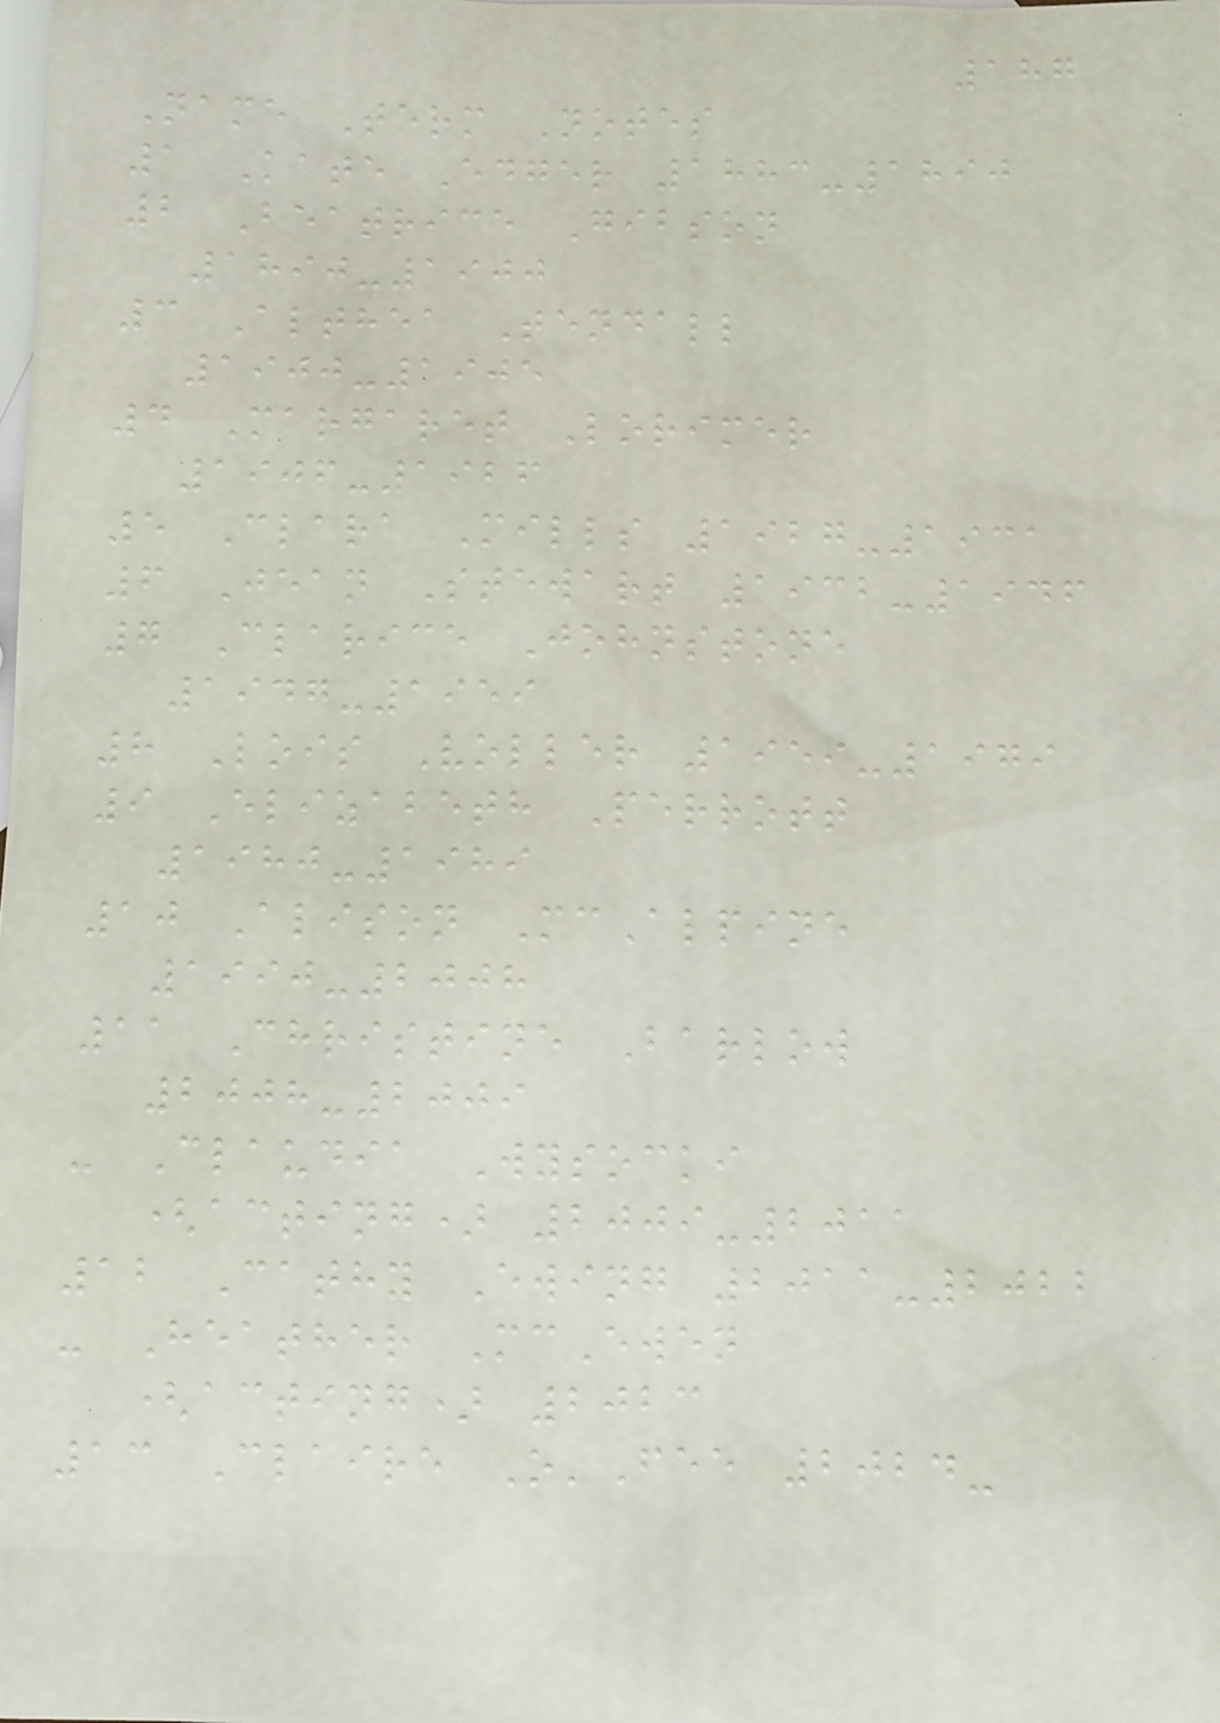187
Name Term Notes
1 Kate Edger 1883-1890
2 Beatrice Gibson
1890-1900
3 Althea Tendall
1900-1905
4 Margaret Lorimer
1906-1926
5 Clara Mills 1927-1931
6 Jean Stewart 1932-1946
7 Clarice Johnstone
1947-1959
8 Lois Voller 1959-1979
9 Elizabeth Perrott
1980-1989
10 Alison McAlpine
1990-2008
11 Christine Barlow
2008-2009
- Claudia Wysocki
(acting) 2009-2011
12 Cathy Ewing 2011-2022
- Heather McEwen
(acting) 2023
13 Claire O'Fee 2024-
